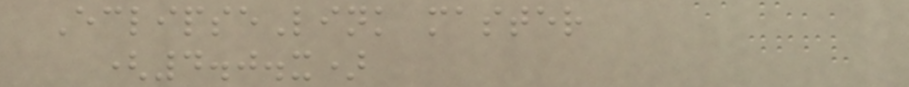EclipseLink master
(4.0.x)
